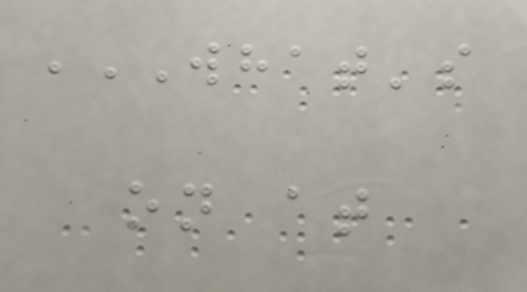WHAT'S
ON AT
